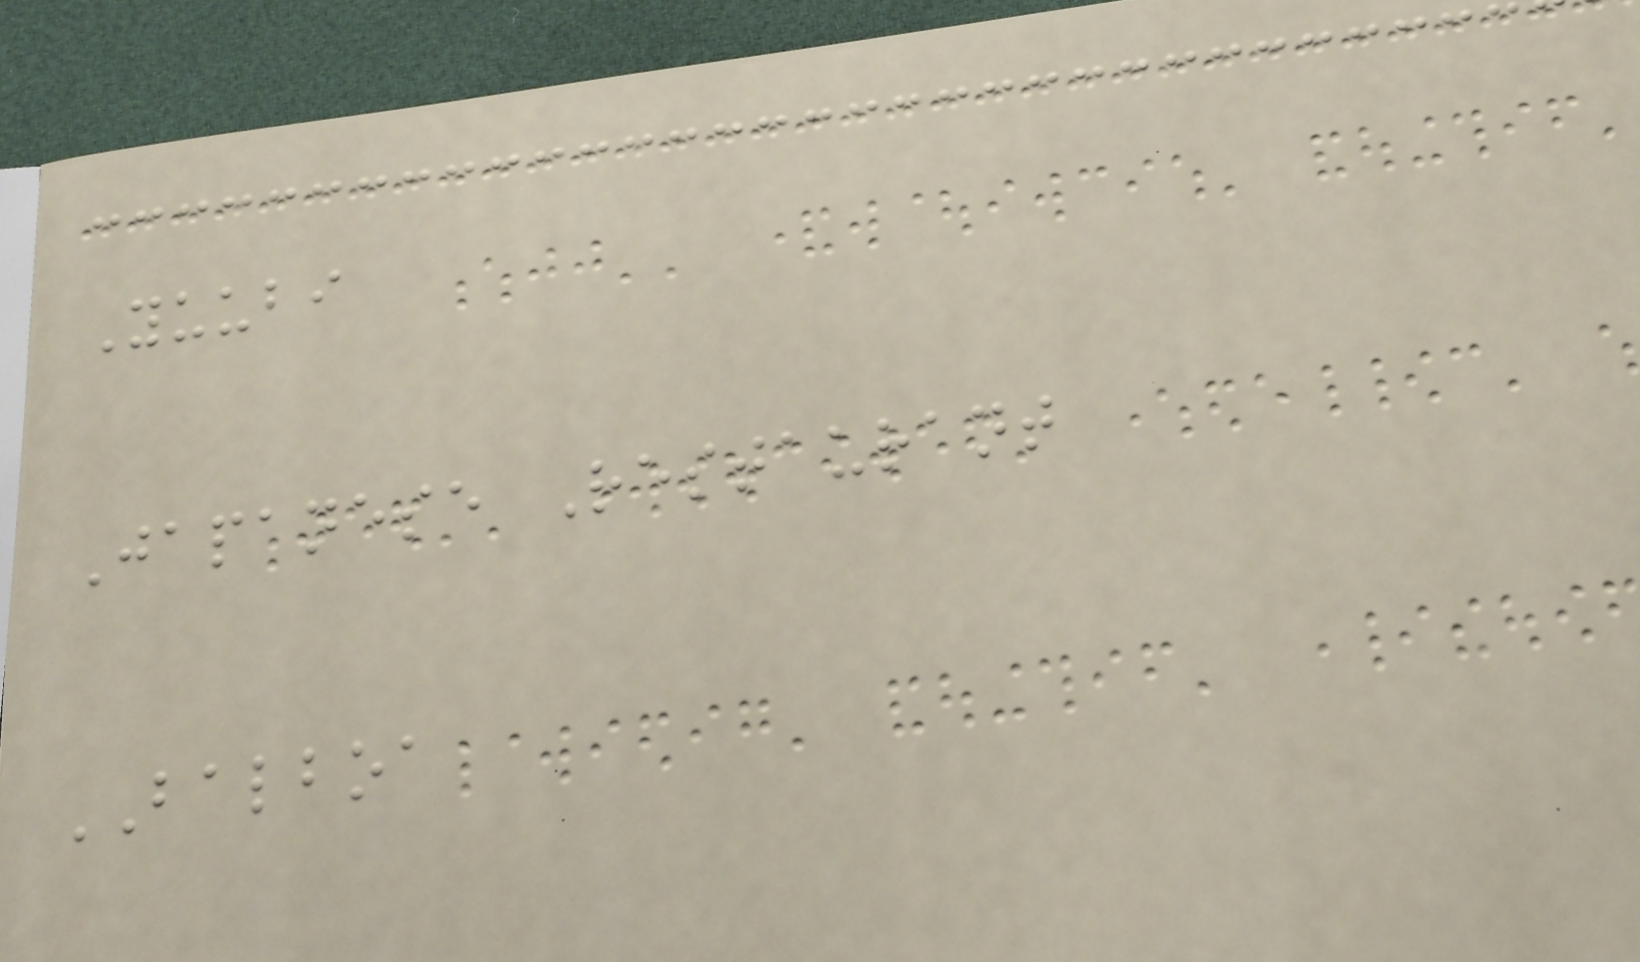Yuubi
Japanese Restaurant
BALBOA
